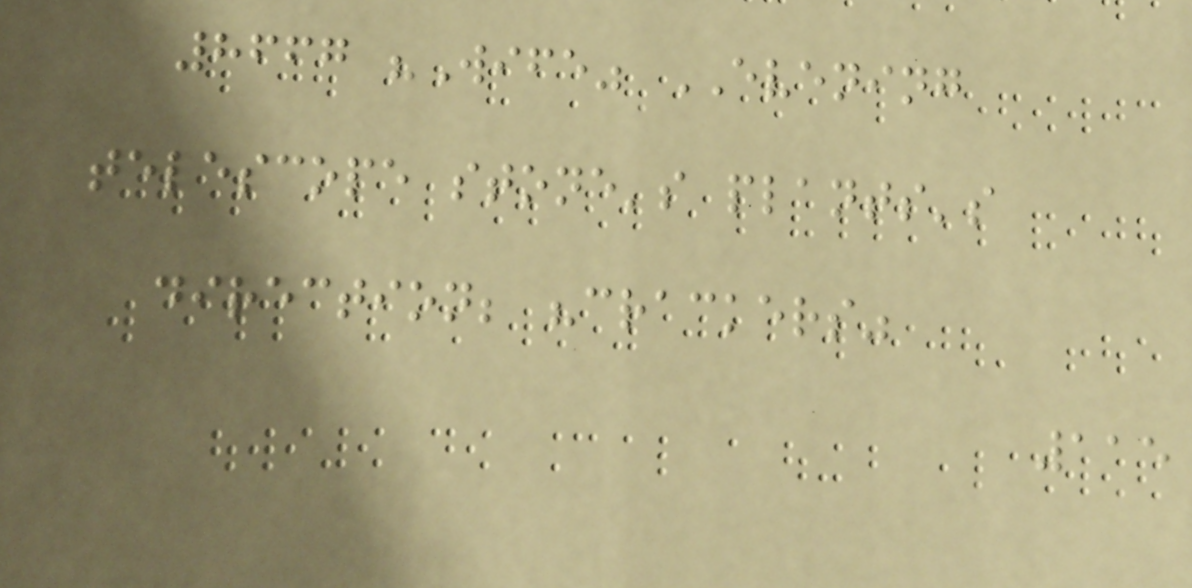8667 "Wife" EVENING
telescope stone's plants's
direction; "crackers"
115
